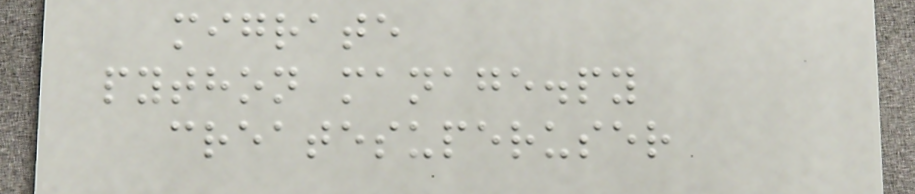migrate
python manage.py
createsuperuser
